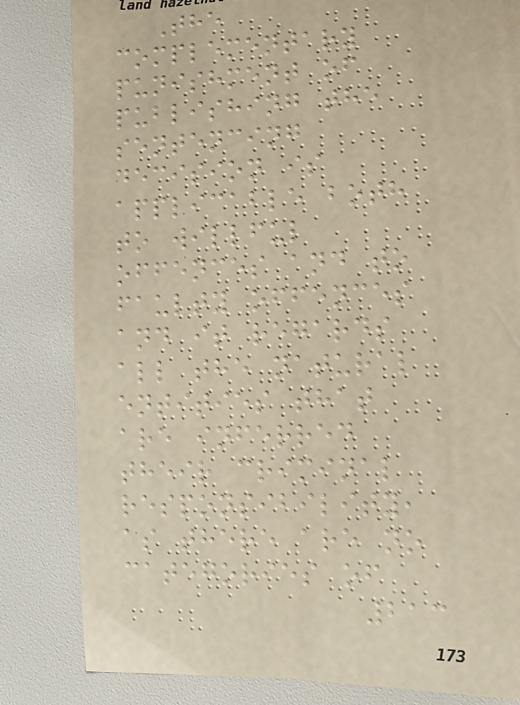The
complementary
punishment of
publishing the
sentencing
decision is
applicable both
to willful
offences and to
faulty offences
and it regards
all the natural
entities that
are inferred
their criminal
responsibility,
as there are no
categories of
213
